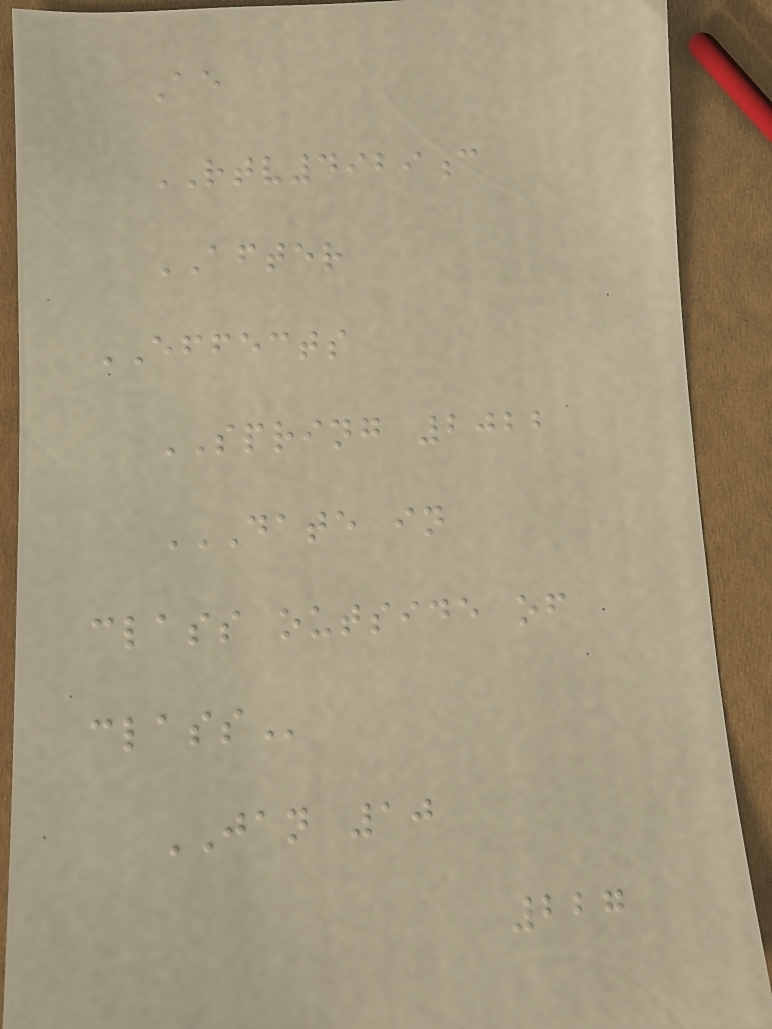Ae
RTV4929c
AFTER
EFFECTS
SPRING 2022
DATE IN
CLASS OUTSIDE OF
CLASS
JAN 10
227
